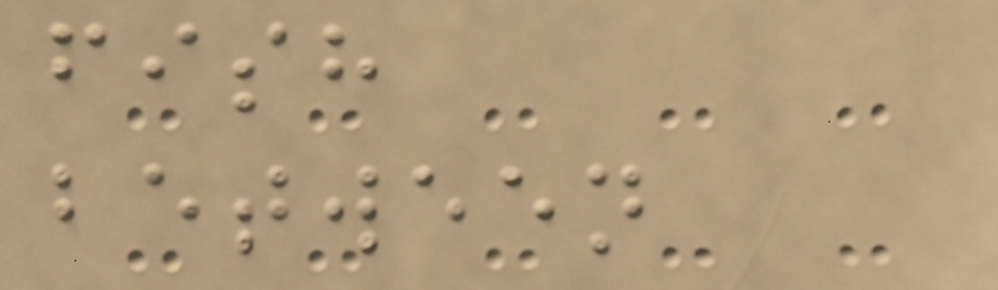fish
between
